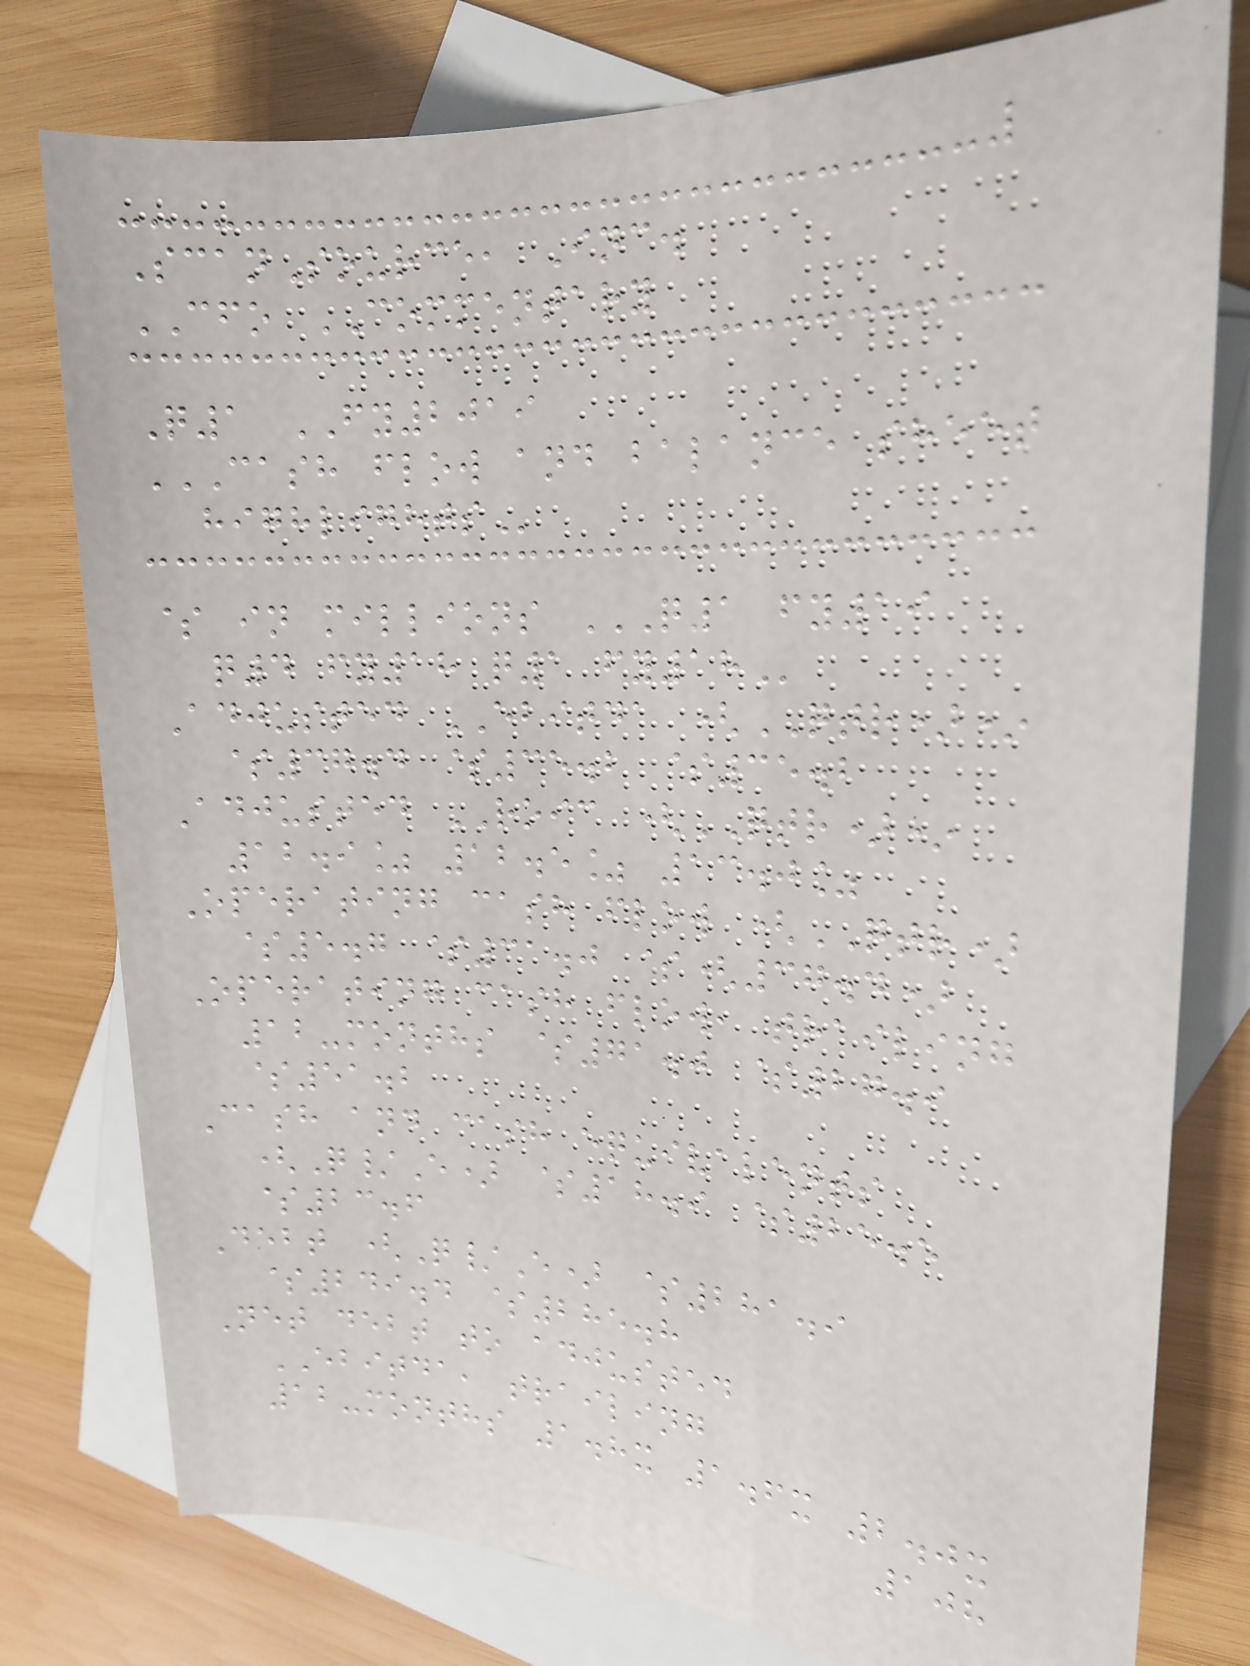ScanSource, Inc.
CFO COMMENTARY
Q1 FY2019
CASH FLOW AND BALANCE SHEET
HIGHLIGHTS
$ in millions Q1 FY19
Q4 FY18 Q1 FY18
Adjusted EBITDA (QTR)*
$37.4 $35.2 $35.2
Adjusted ROIC (QTR)*
12.9% 12.5% 13.0%
Operating cash flow (QTR)
$5.7 $31.0 $(37.4)
Operating cash flow, trailing
12-months $71.0 $27.9
$51.2
Cash and cash equivalents
(Q/E) $18.9 $25.5
$23.6
Debt (Q/E) $281.9
$249.4 $285.8
Net debt to adjusted
EBITDA, trailing
12-months 1.8x 1.6x 2.0x
108
